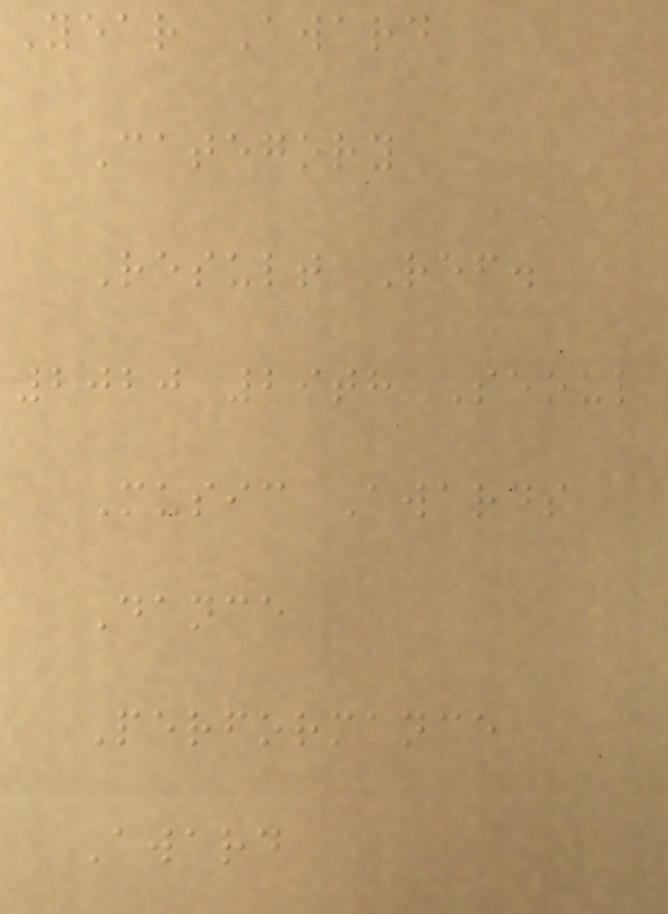Year Award
Category
Result Ref.
2020 29th Seoul
Music Awards
Dance
Performance
Award
